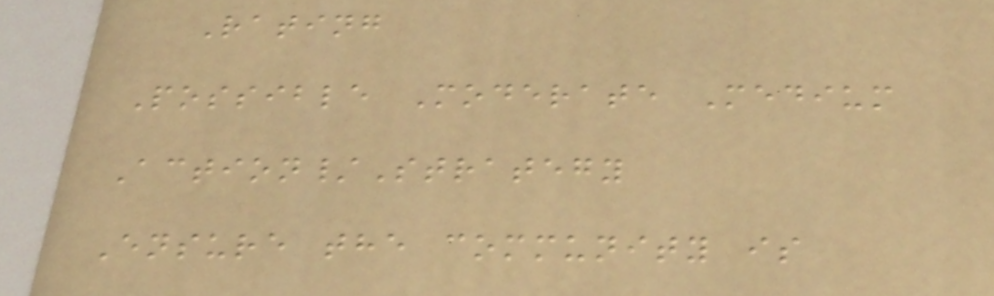Rating
Possible Moderate Medium
Action/Strategy
Ensure the community is
